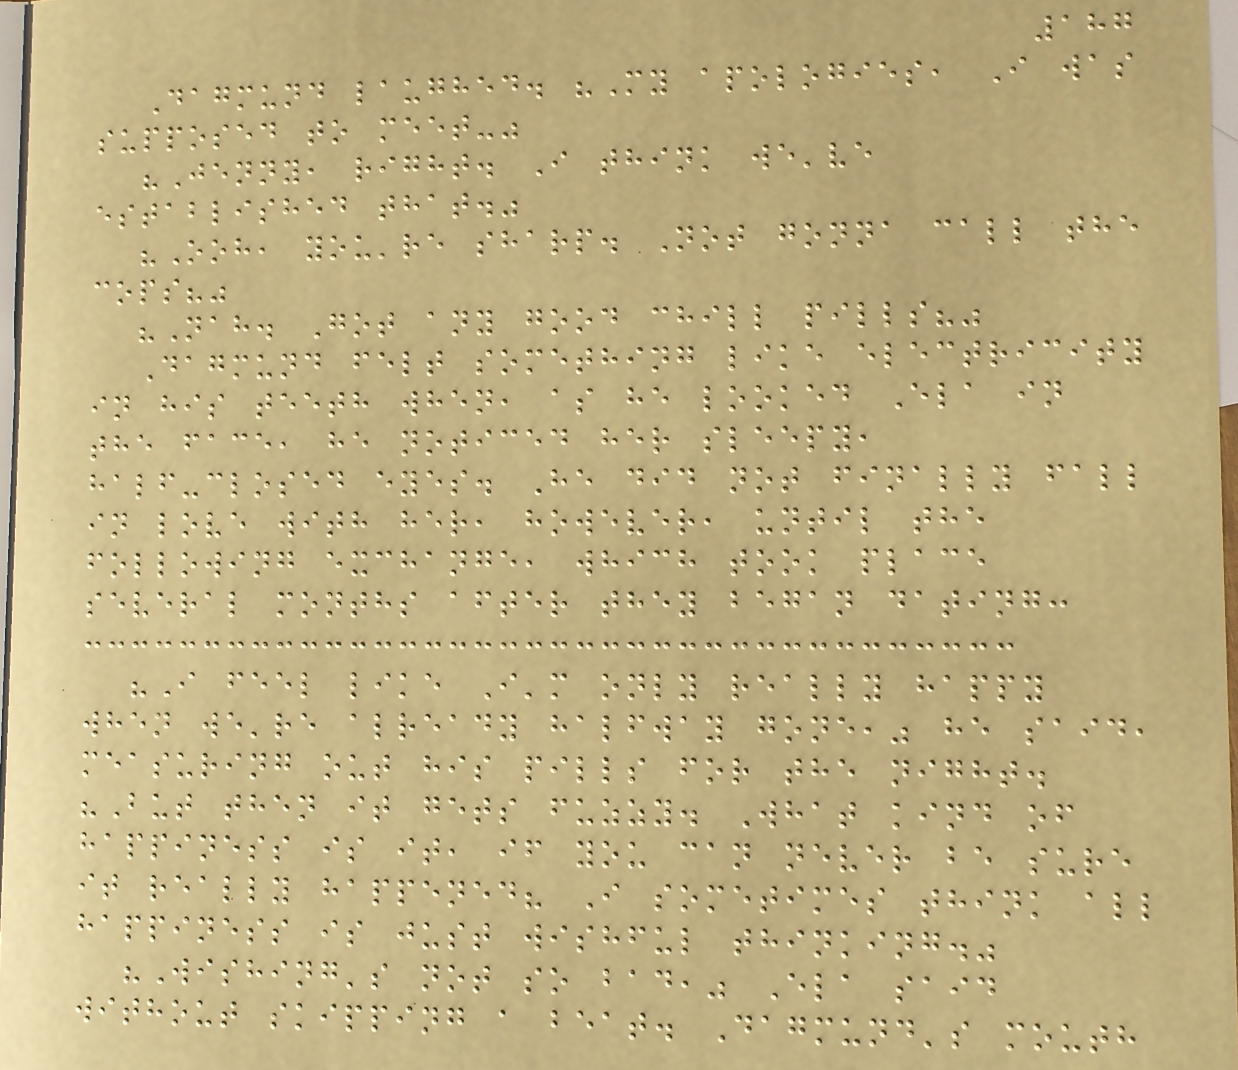187
Dagmund laughed. "My apologies, I was
supposed to meet-"
"Jenny, right. I think we've
established that."
"Ooh, you're sharp. Not gonna call the
cops?"
"Nah. Got any good chill pills?"
Dagmund felt something like electricity
in his teeth when, as he looked Ela in
the face, he noticed her sleepy,
half-closed eyes. He did not finally fall
in love with her, however, until the
following exchange, which took place
several months after they began dating:
"I feel like I'm only really happy
when we're already halfway gone," he said,
measuring out his pills for the night.
"But then it gets fuzzy. What kind of
happiness is it, if you can never be sure
it really happened? I sometimes think all
happiness is just wishful thinking."
"Wishing's not so bad," Ela said
without skipping a beat. Dagmund's mouth
